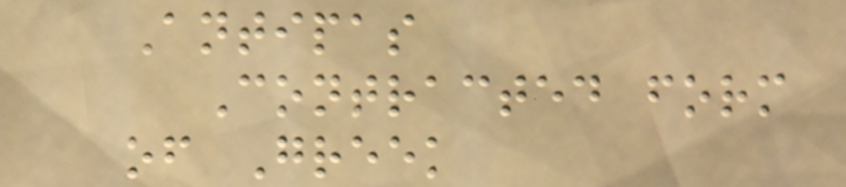Antipas
Contracted form
of Greek
